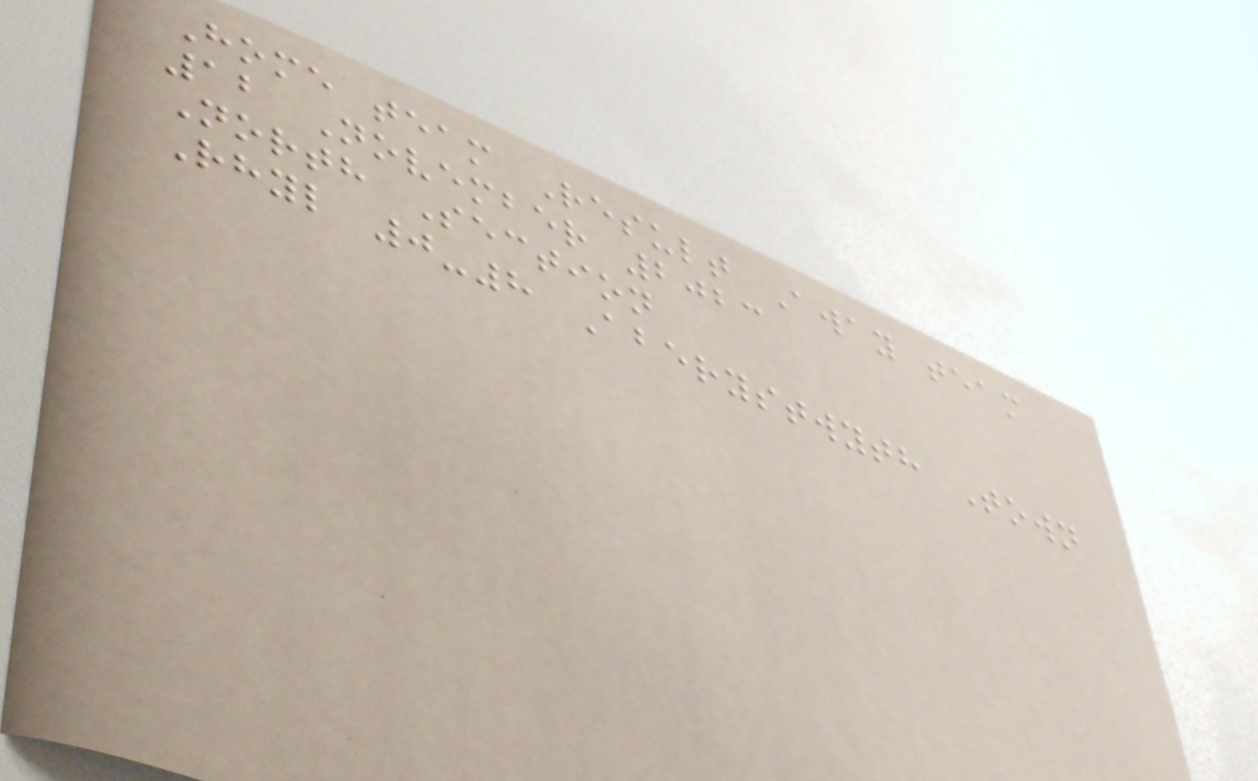Home team Result Away team
12 November 2023
North Section
Rhyl 0-8 Aberystwyth Town
